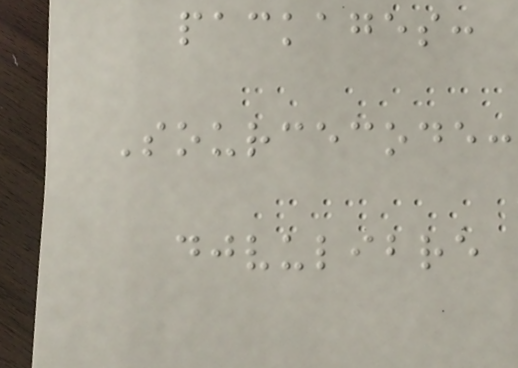packages:
Sourcecode:
djvulibre
